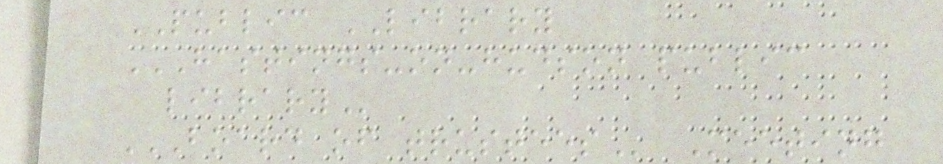PUBLIC LIBRARY
HASTINGS-ON-HUDSON PUBLIC
LIBRARY
BOARD OF TRUSTEES Meeting
